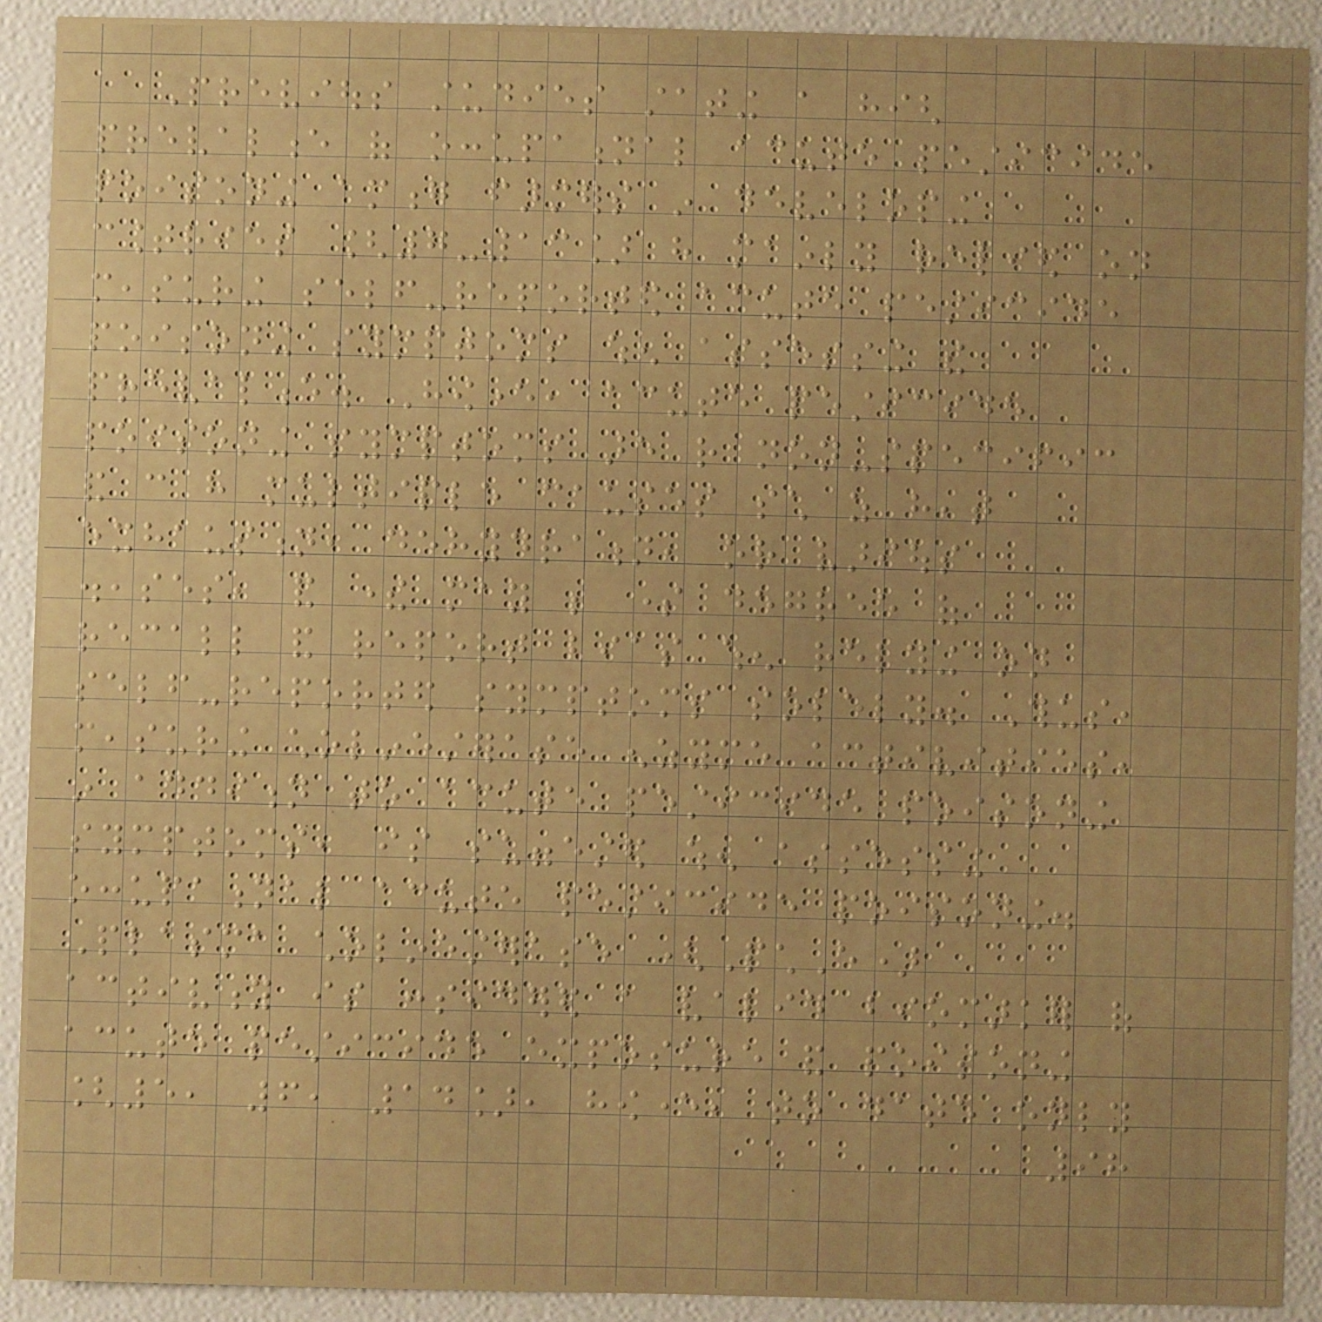Previous studies stating a high
prevalence of occupational acute pesticide
poisoning among farmers in developing
countries [7-13] have mainly relied on
measuring self-reported acute pesticide
poisoning symptoms when assessing the
prevalence. However, acute pesticide
poisoning symptoms are rather non-specific
and can have multiple causes such as heat
exhaustion, dehydration, or various
diseases, and there may be some degree of
recall and report bias when relying on
self-reported symptoms solely. Thus,
measuring cholinesterase enzyme activities,
in addition to acute pesticide poisoning
symptoms, is suggested when assessing
occupational acute pesticide poisoning.
Plasma cholinesterase (PchE)
activity is considered a valid biomarker of
acute pesticide exposure and poisoning
[5, 6, 14], however, to date only
98
